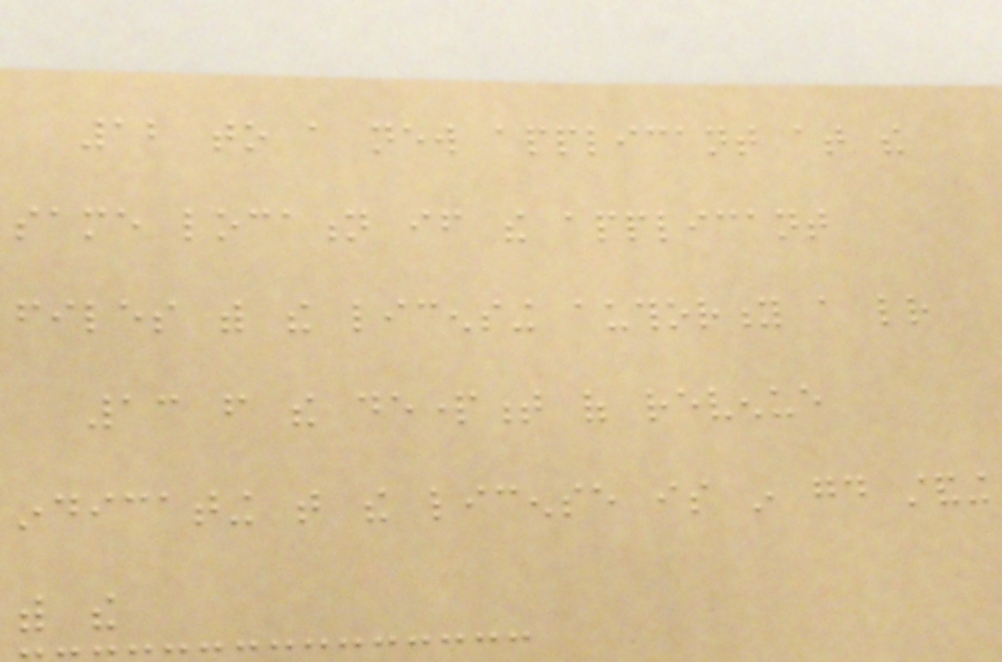12 to a new applicant at the
same location if the applicant
files with the licensing authority a letter
13 from the department of revenue
indicating that the license is in good standing
with the
